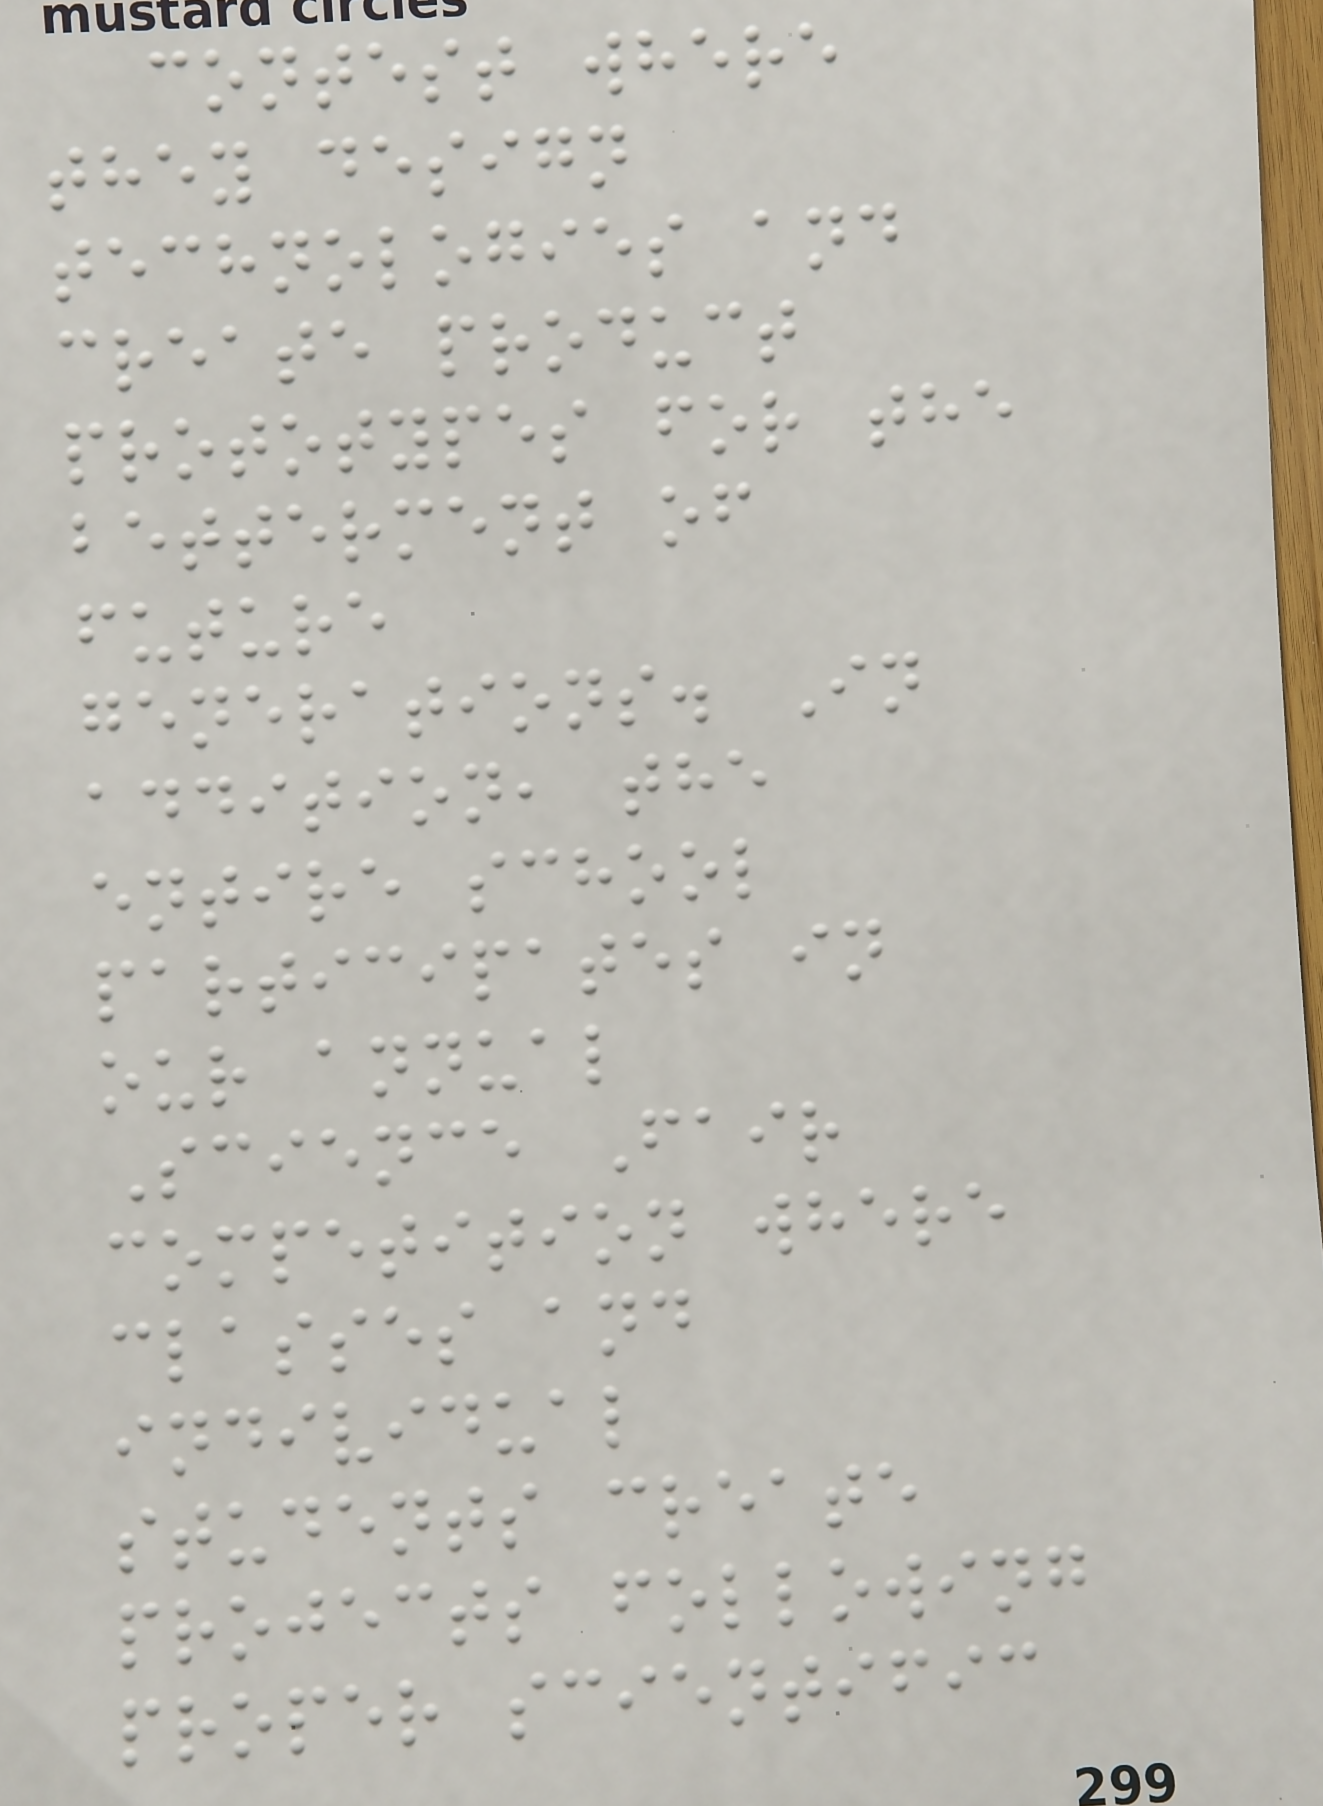contest where
they design
technologies and
create product
prototypes for the
betterment of
future
generations. In
addition, the
entire school
participates in
our annual
Science Fair
competition where
classes and
individual
students create
projects following
proper scientific
